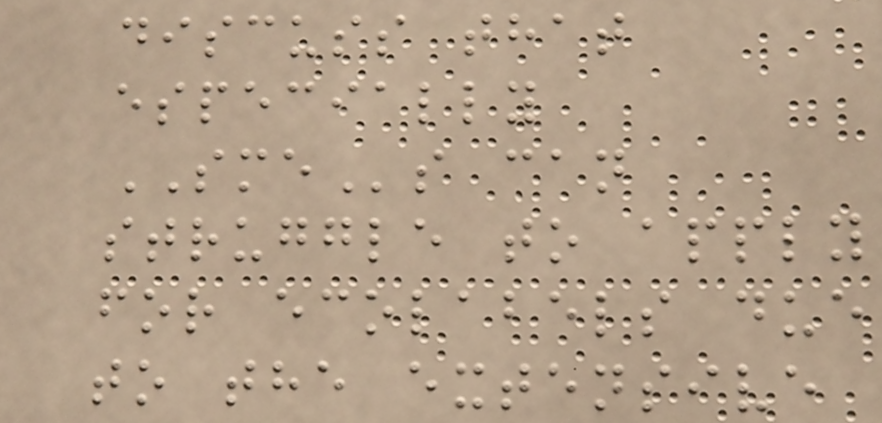discuss that
especially
SMEs can
struggle to apply
for ecolabels due
to the extensive
